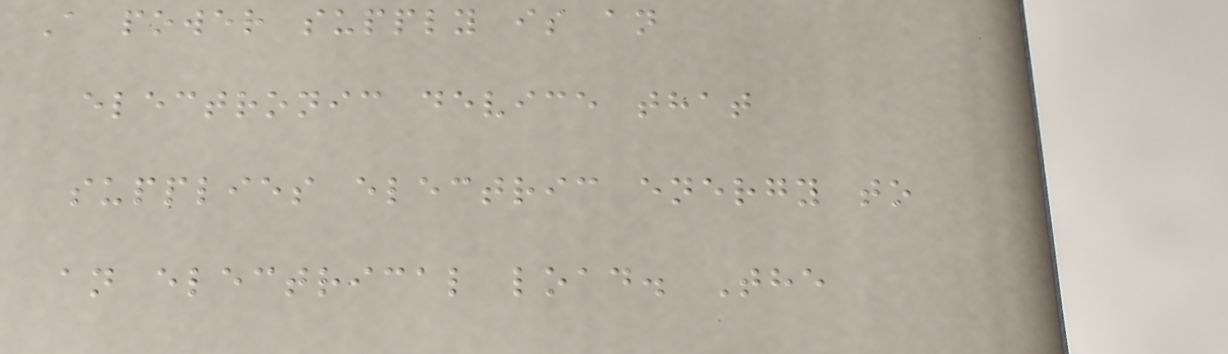A power supply is an
electronic device that
supplies electric energy to
an electrical load. The
